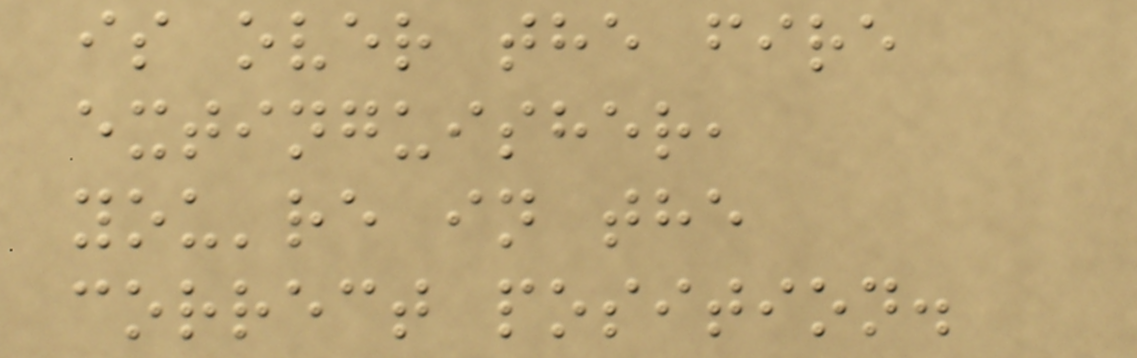is over the fire
extinguisher,
you're in the
correct position.
